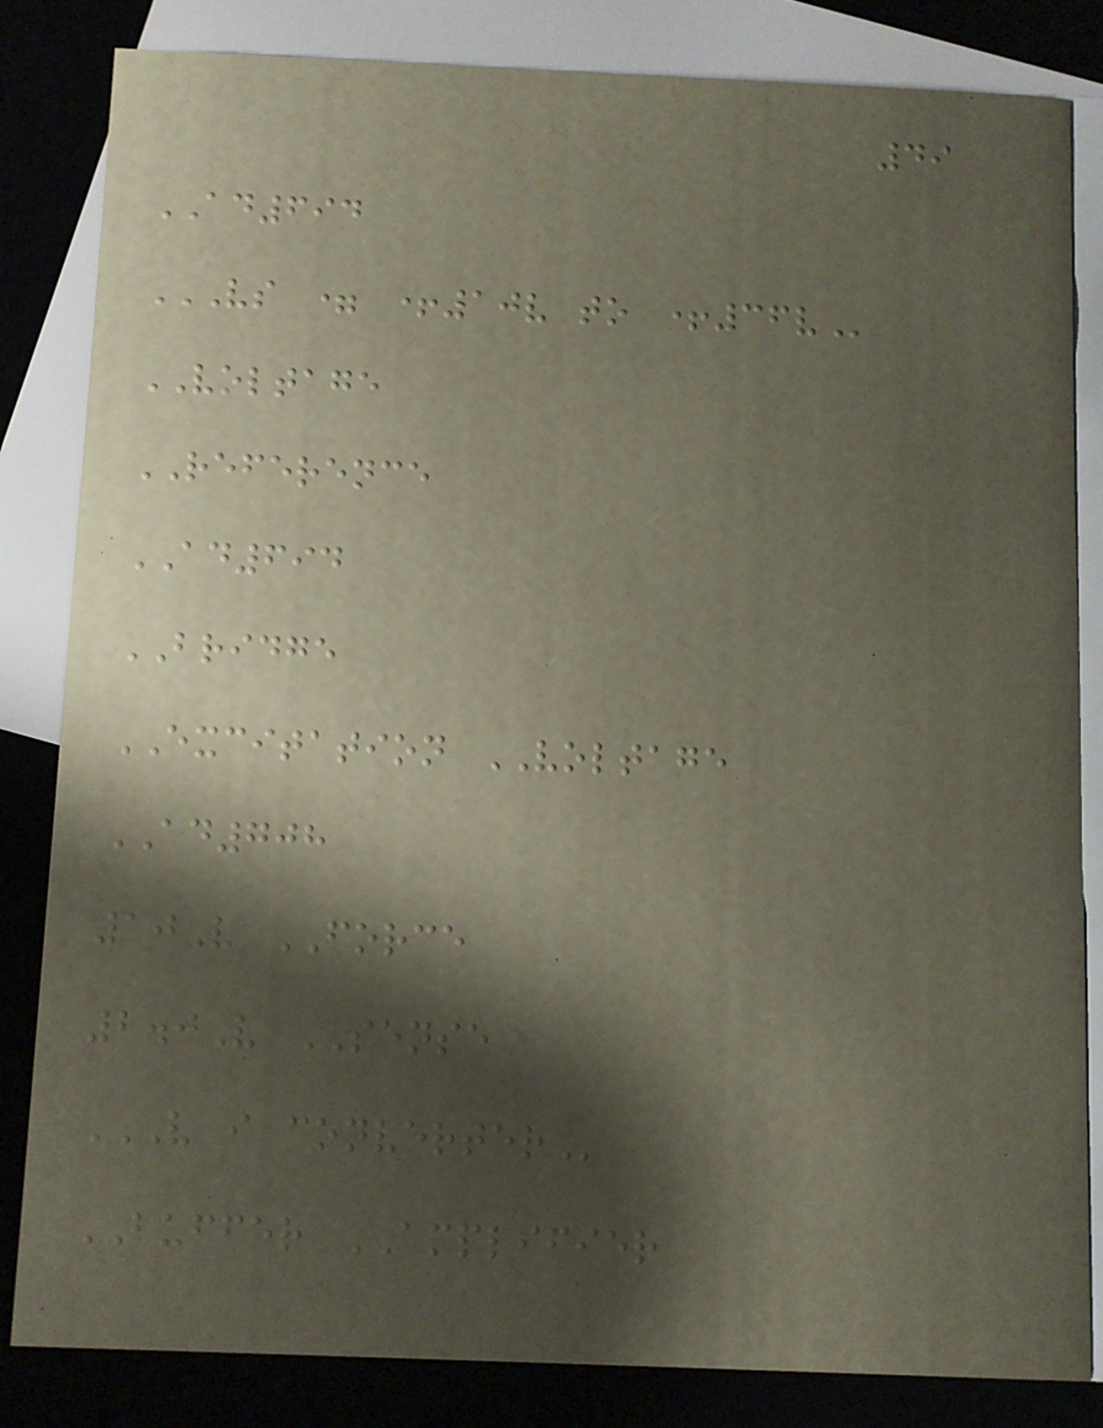49
AD694
VS = +10V TO +36V
VOLTAGE
REFERENCE
AD694
BRIDGE
EXCITATION VOLTAGE
AD708
10V FORCE
2.0V SENSE
V I CONVERTER
BUFFER AMPLIFIER
